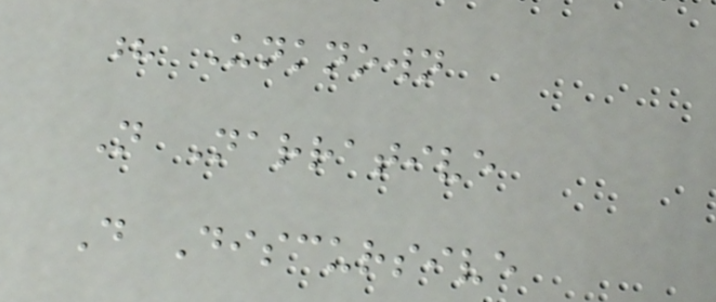? Unknown
N Narrative
D Discursive
